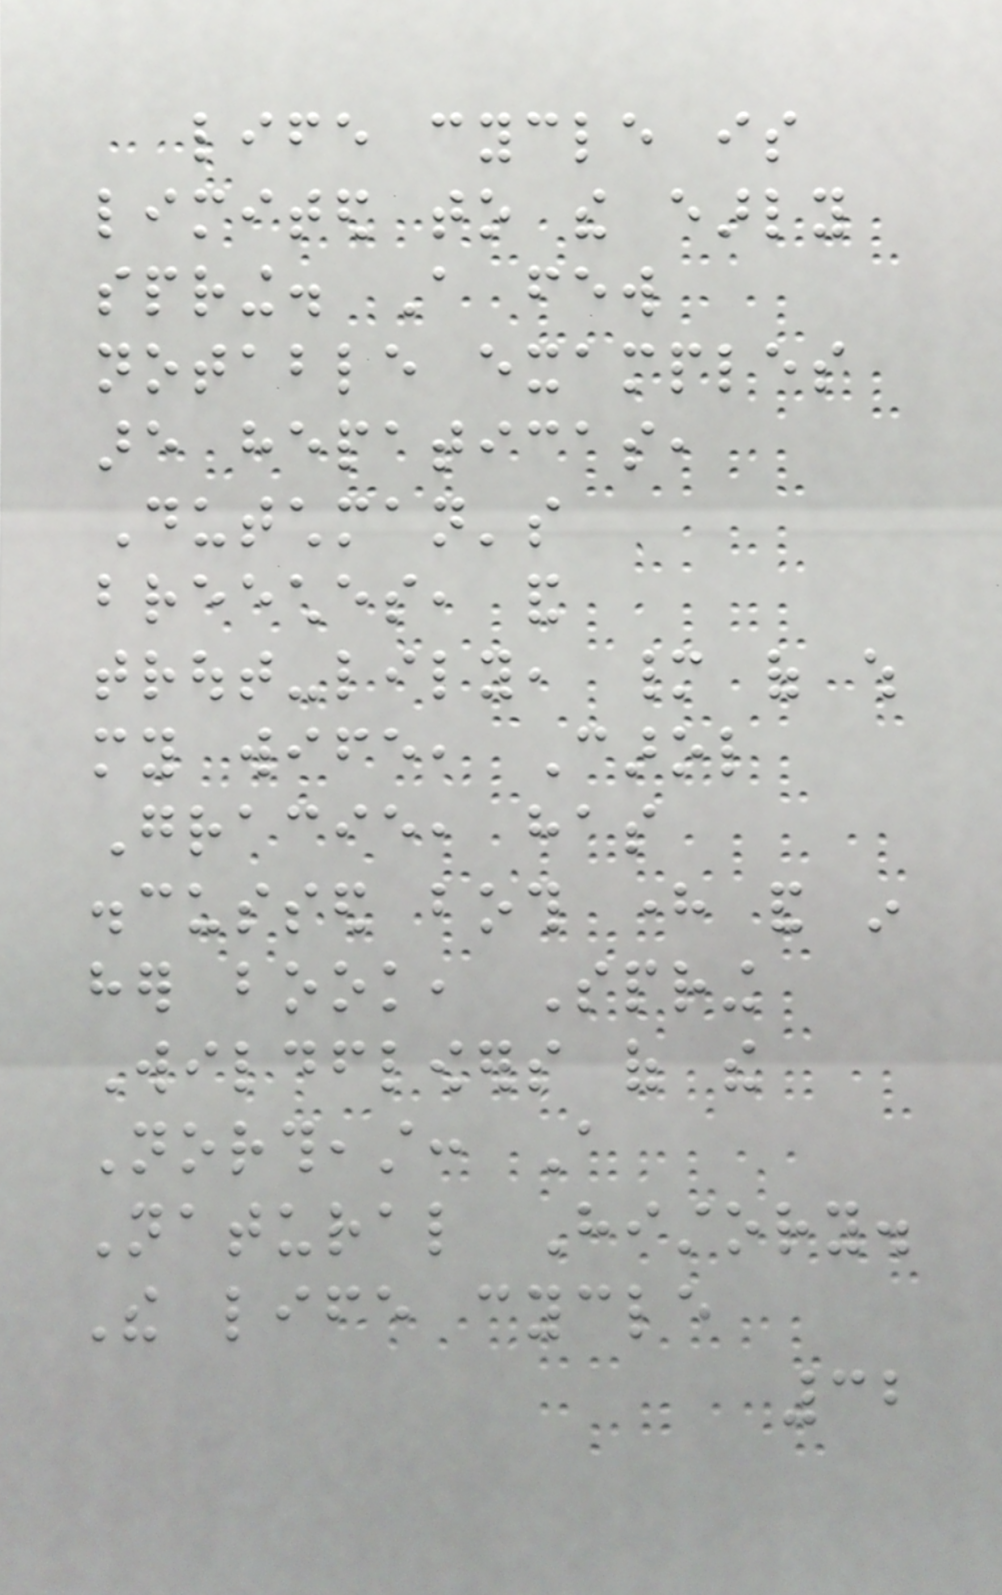life cycle is
limited to the early
spring. A few
notable examples
are hepaticas,
Dutchman's
breeches, and
trout-lily, many of which
my wife, Carol
Gracie, has
discussed both here and in
her book, Spring
Wildflowers of the
Northeast: A
Natural History.
The life cycle
32
